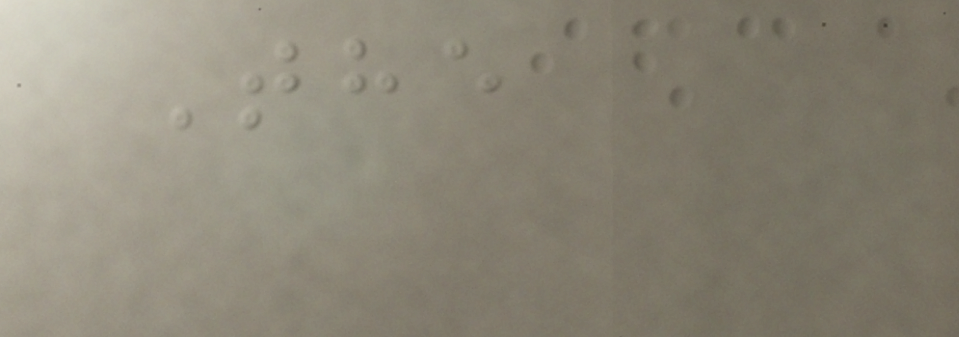The
